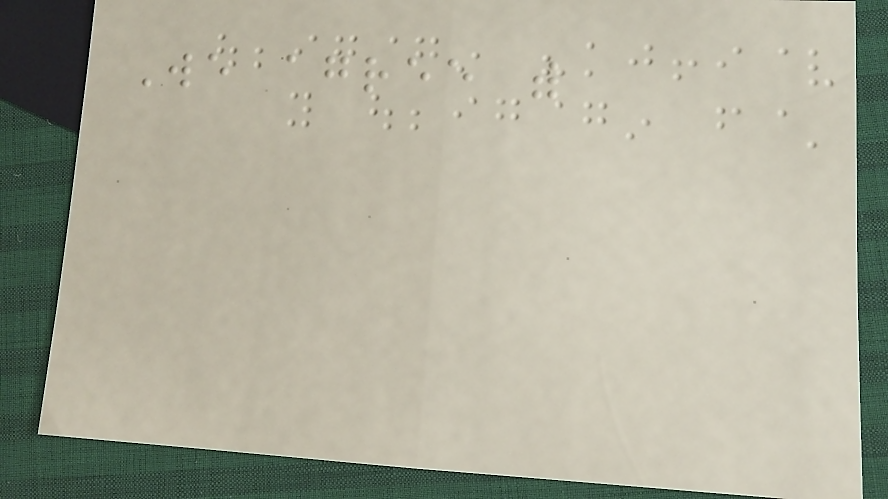We agree with
